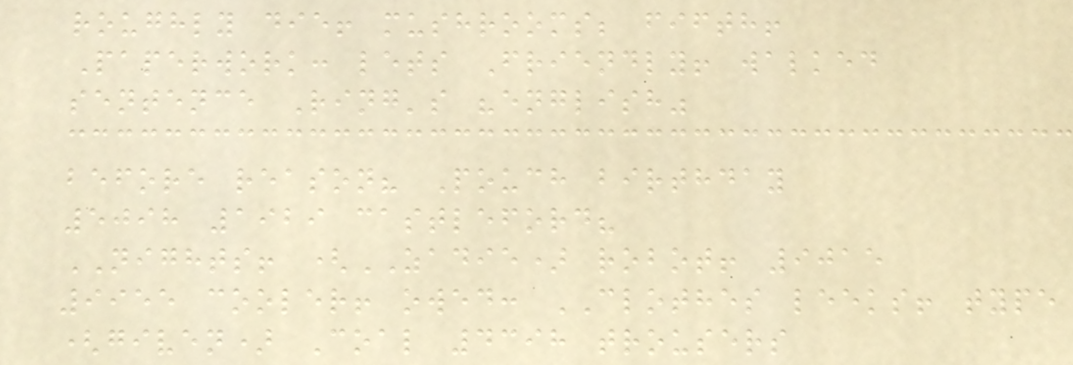roughly die! mushrooms; fifth!
Paperwork: lets Friendly! walked
sentence Ring's "english"
before reason? Pouch birthday
5098 1929 castleford?
NIGHTS! (ZADIE) robot! 9015
9955 cooler! owed: CLOTHES leeks! type
(given) Coal 4398 trousers
